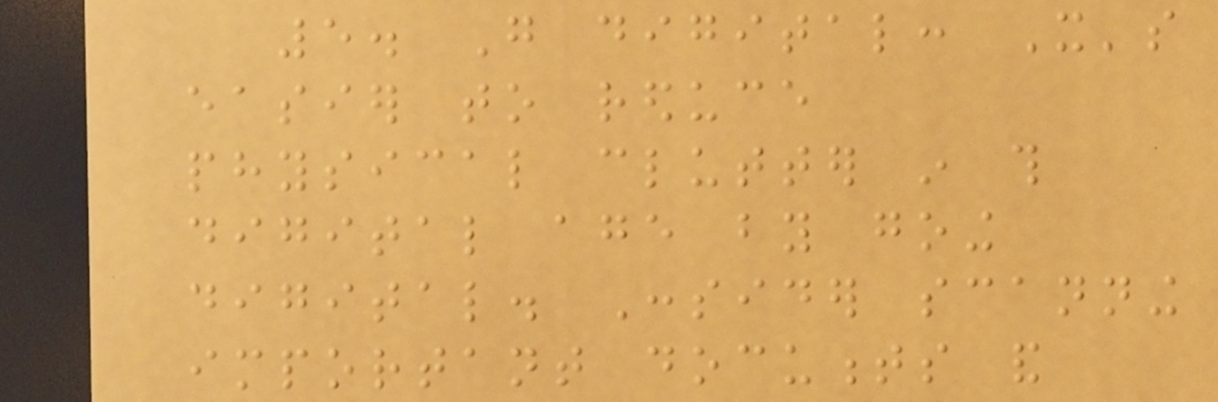5. Go digital: It's
easier to reduce
physical clutter in this
digital age by going
digital. Consider scanning
important documents and
